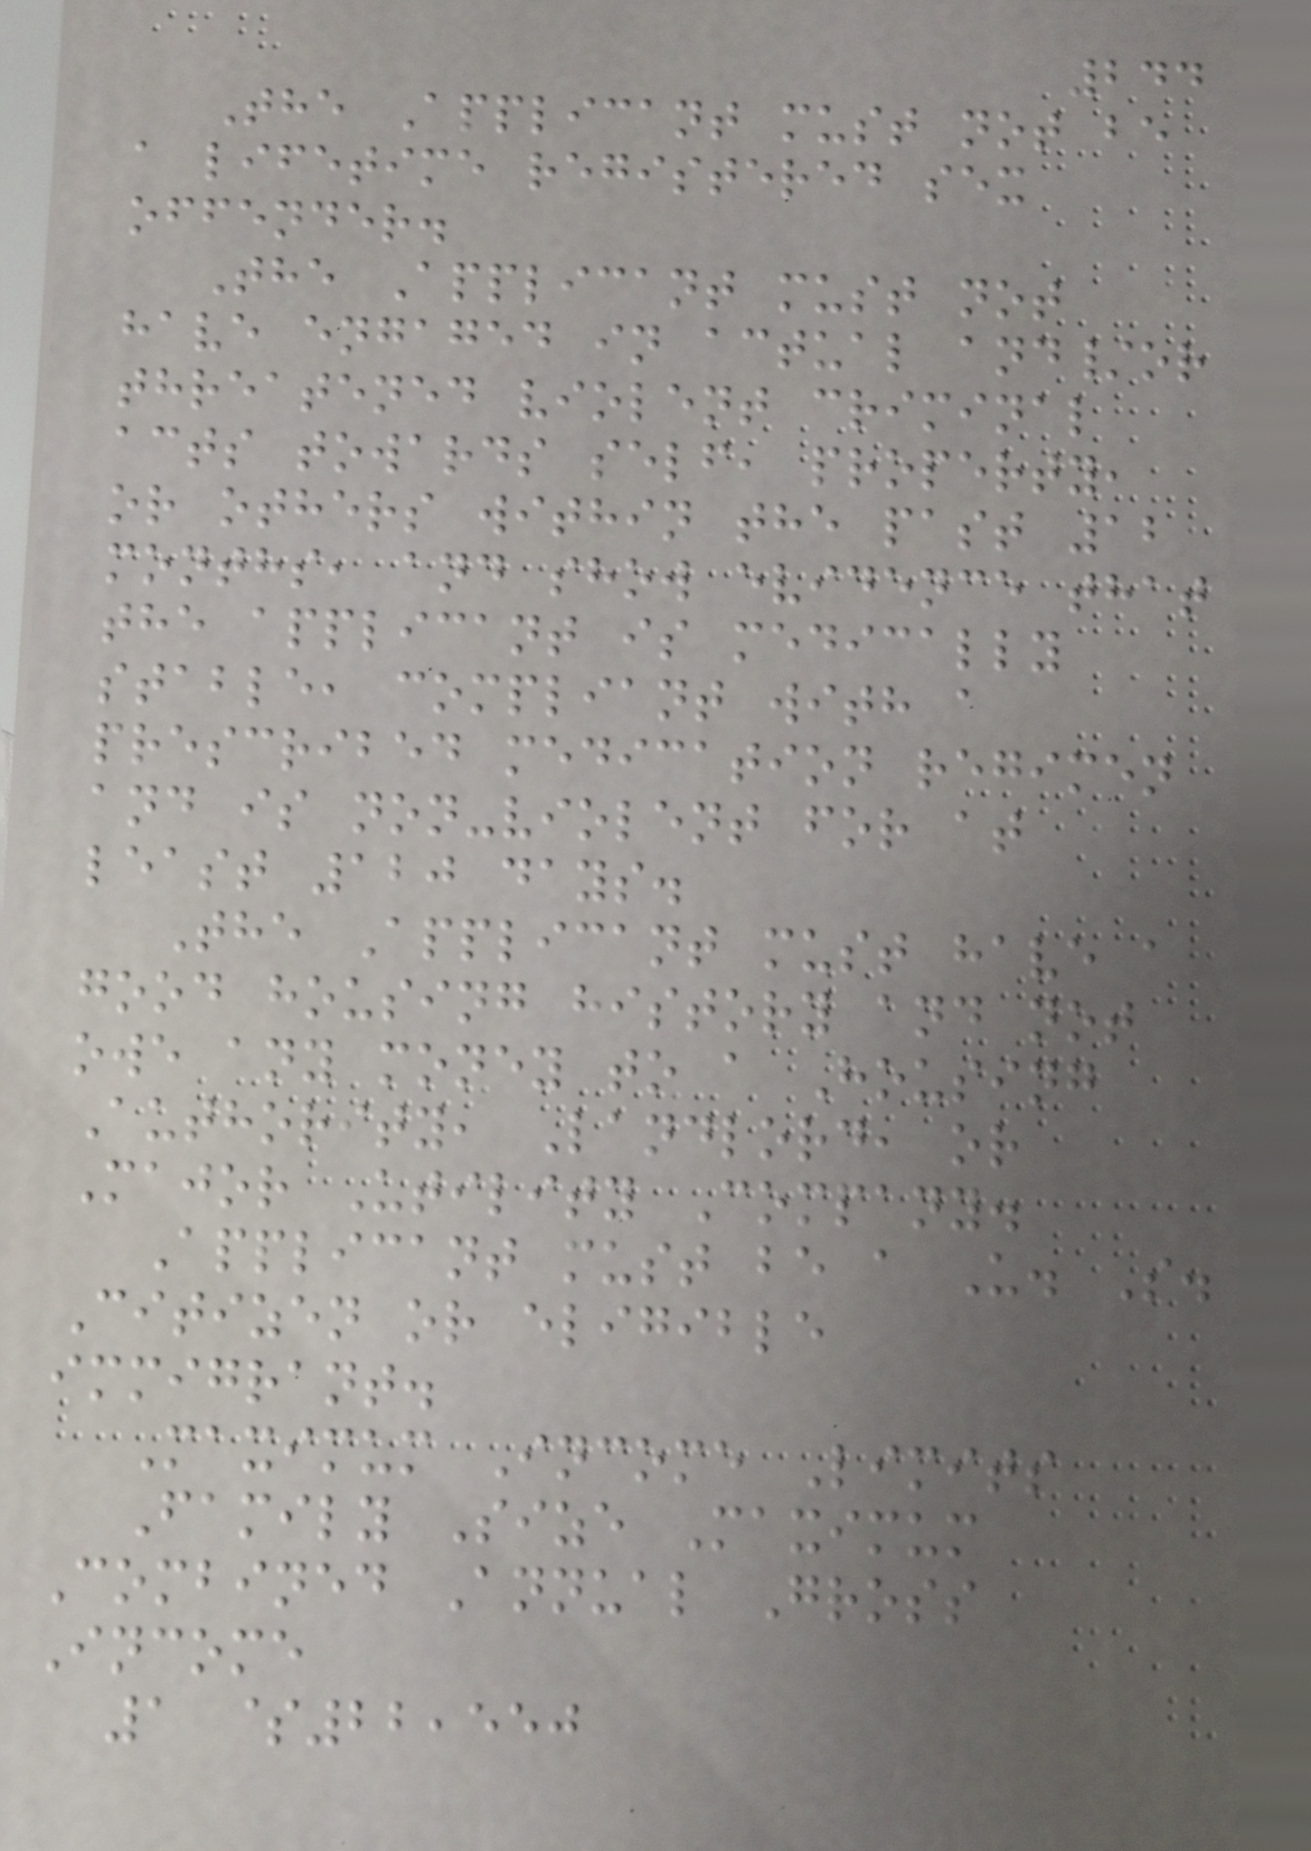244
The Applicant must not be
a lifetime registered sex
offender.
The Applicant must not
have engaged in actual and/or
threatened violent criminal
acts towards self, property,
or others within the past 12
months, and show evidence that
the applicant is medically
stable, compliant with a
prescribed medication regimen
and is non-violent for at
least 120 days.
The Applicant must have a
good housing history and not
owe any money to a Housing
Authority, Landlord, or
Major Utility Company.
Applicant must be a U. S.
Citizen or eligible
immigrant.
Maximum Income Limits
Family Size Maximum
Combined Annual Gross
Income
1 $22,550
